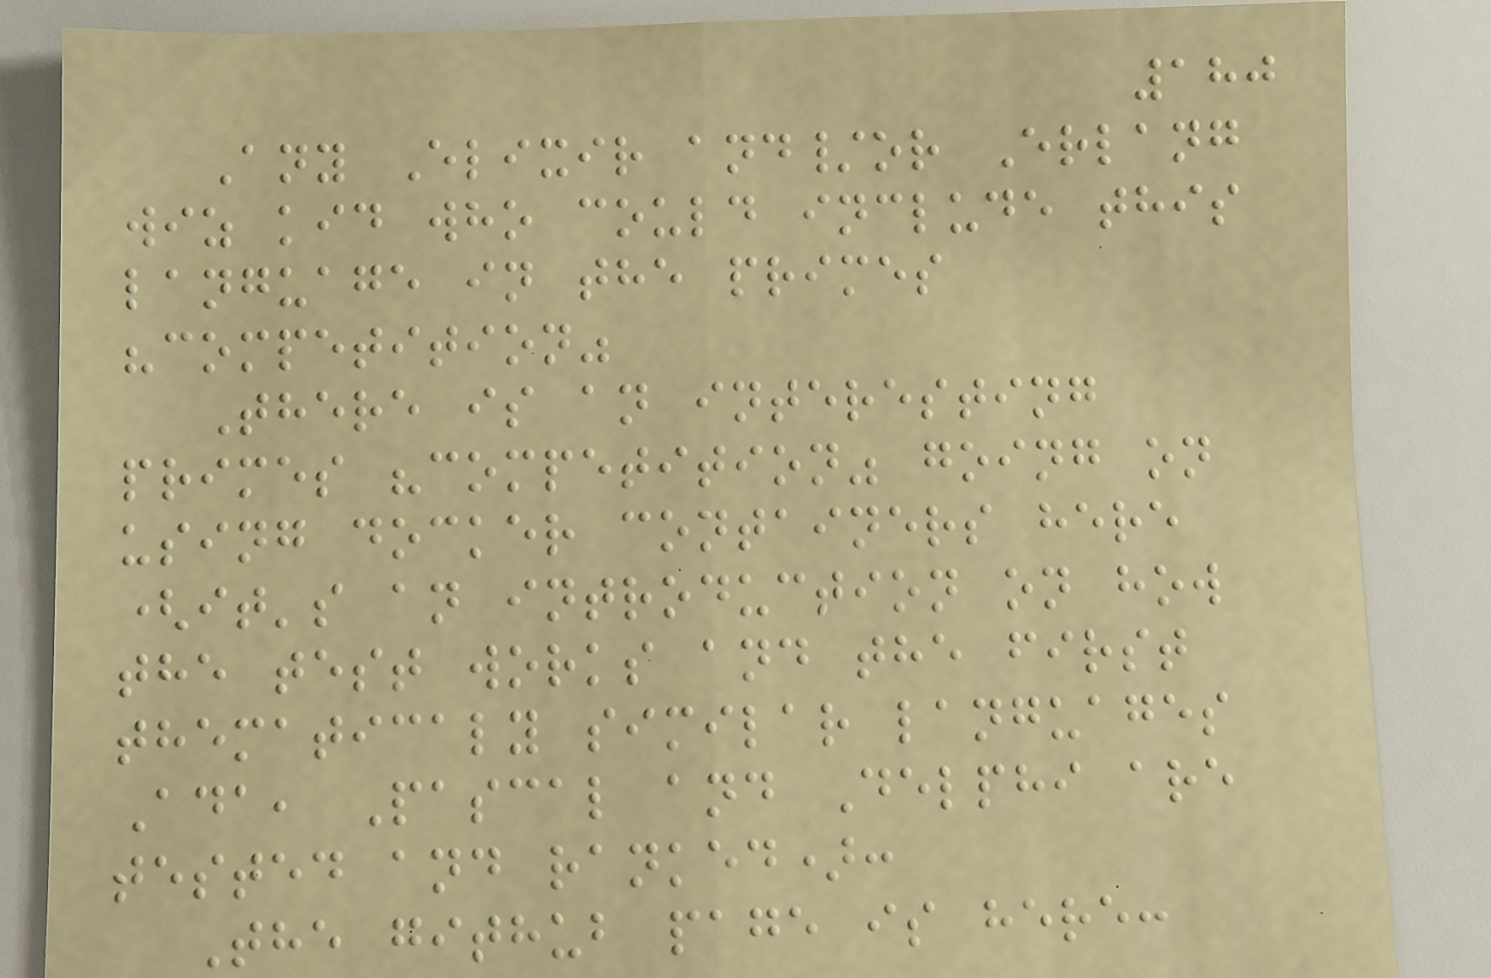180
Any Elixir and/or Erlang
wiz kid who could include this
language in the primes
"competition"
There is an interesting
primes "competition" going on
using docker containers here
(it's an introduction on how
the test works and the first
thematicaly similar languages
Ada, Pascal and Delphi are
tested and ranked):
The github page is here:
